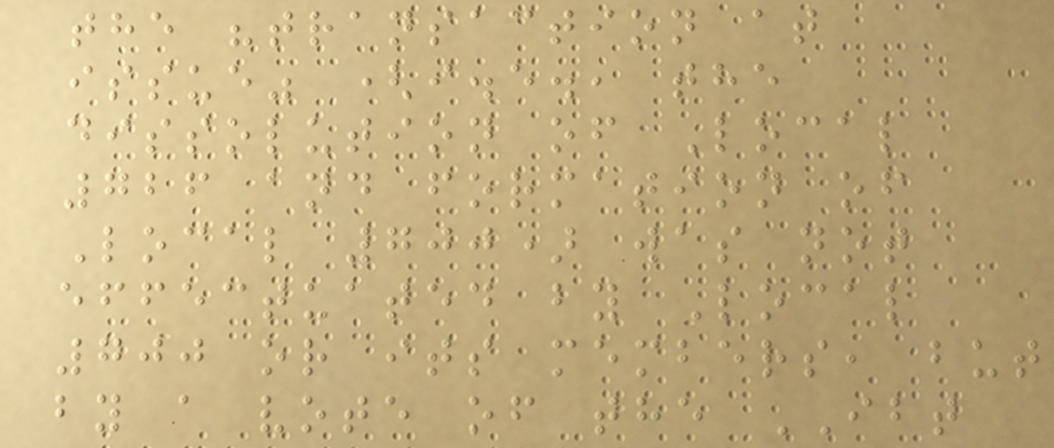the "transaction at
issue" (i.e., the
dissolution of Local
726 and formation of
Local 700) was not
effectuated by Local
700 or its members, but
by a vote of the IBT
